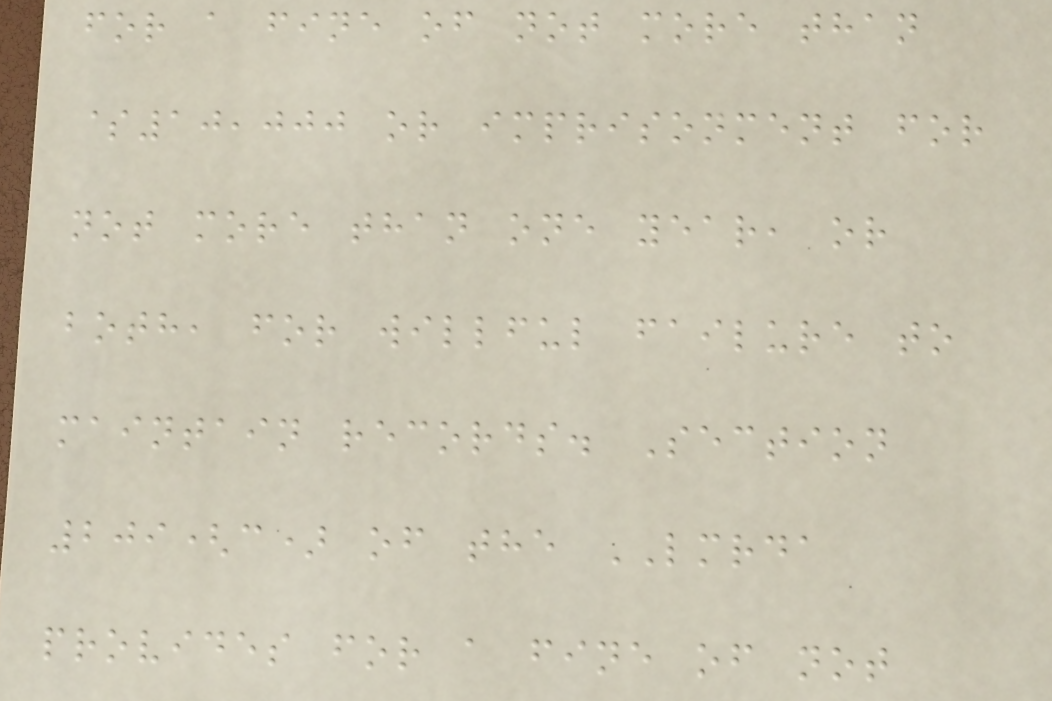for a fine of not more than
$10,000 or imprisonment for
not more than one year, or
both, for willful failure to
maintain records. Section
209(c) of the LMRDA
provides for a fine of not
